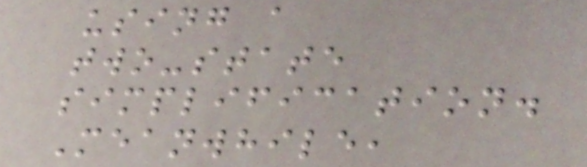using a
two-state
simplification.
Meanwhile,
